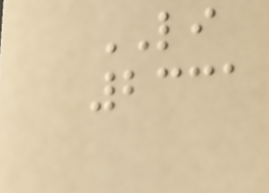LI
2331
